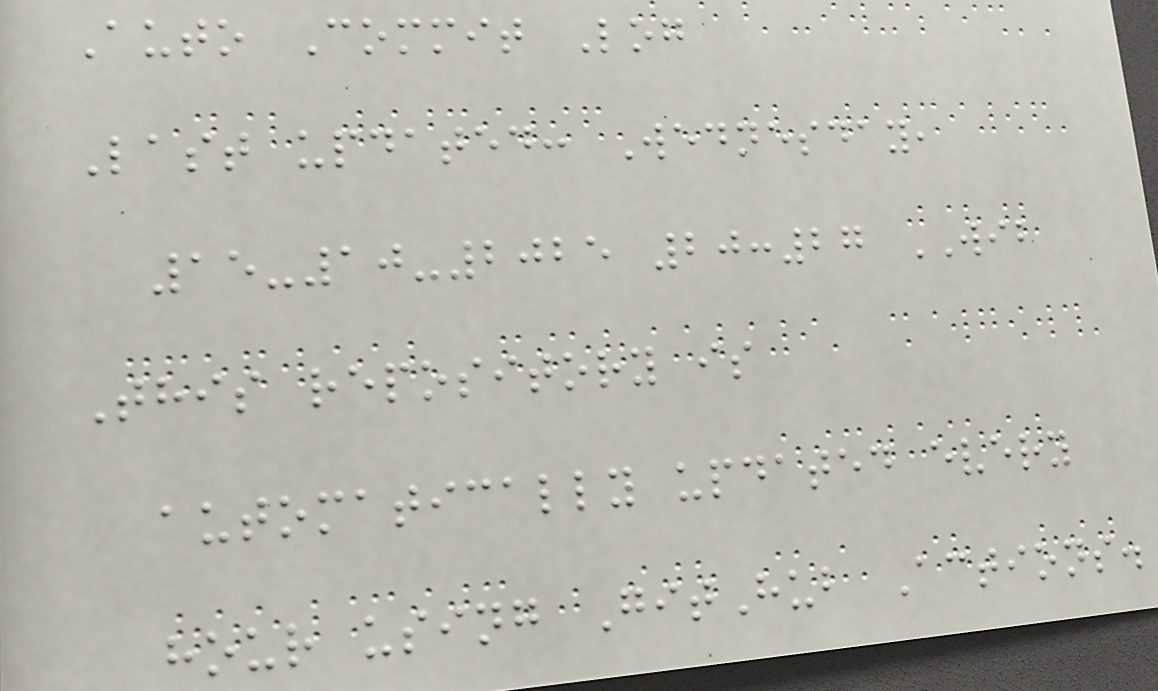Auto Commit Log
Last updated: Wednesday,
15-10-2025 20:27 WIB
This repository is
automatically updated every
hour using GitHub Actions.
